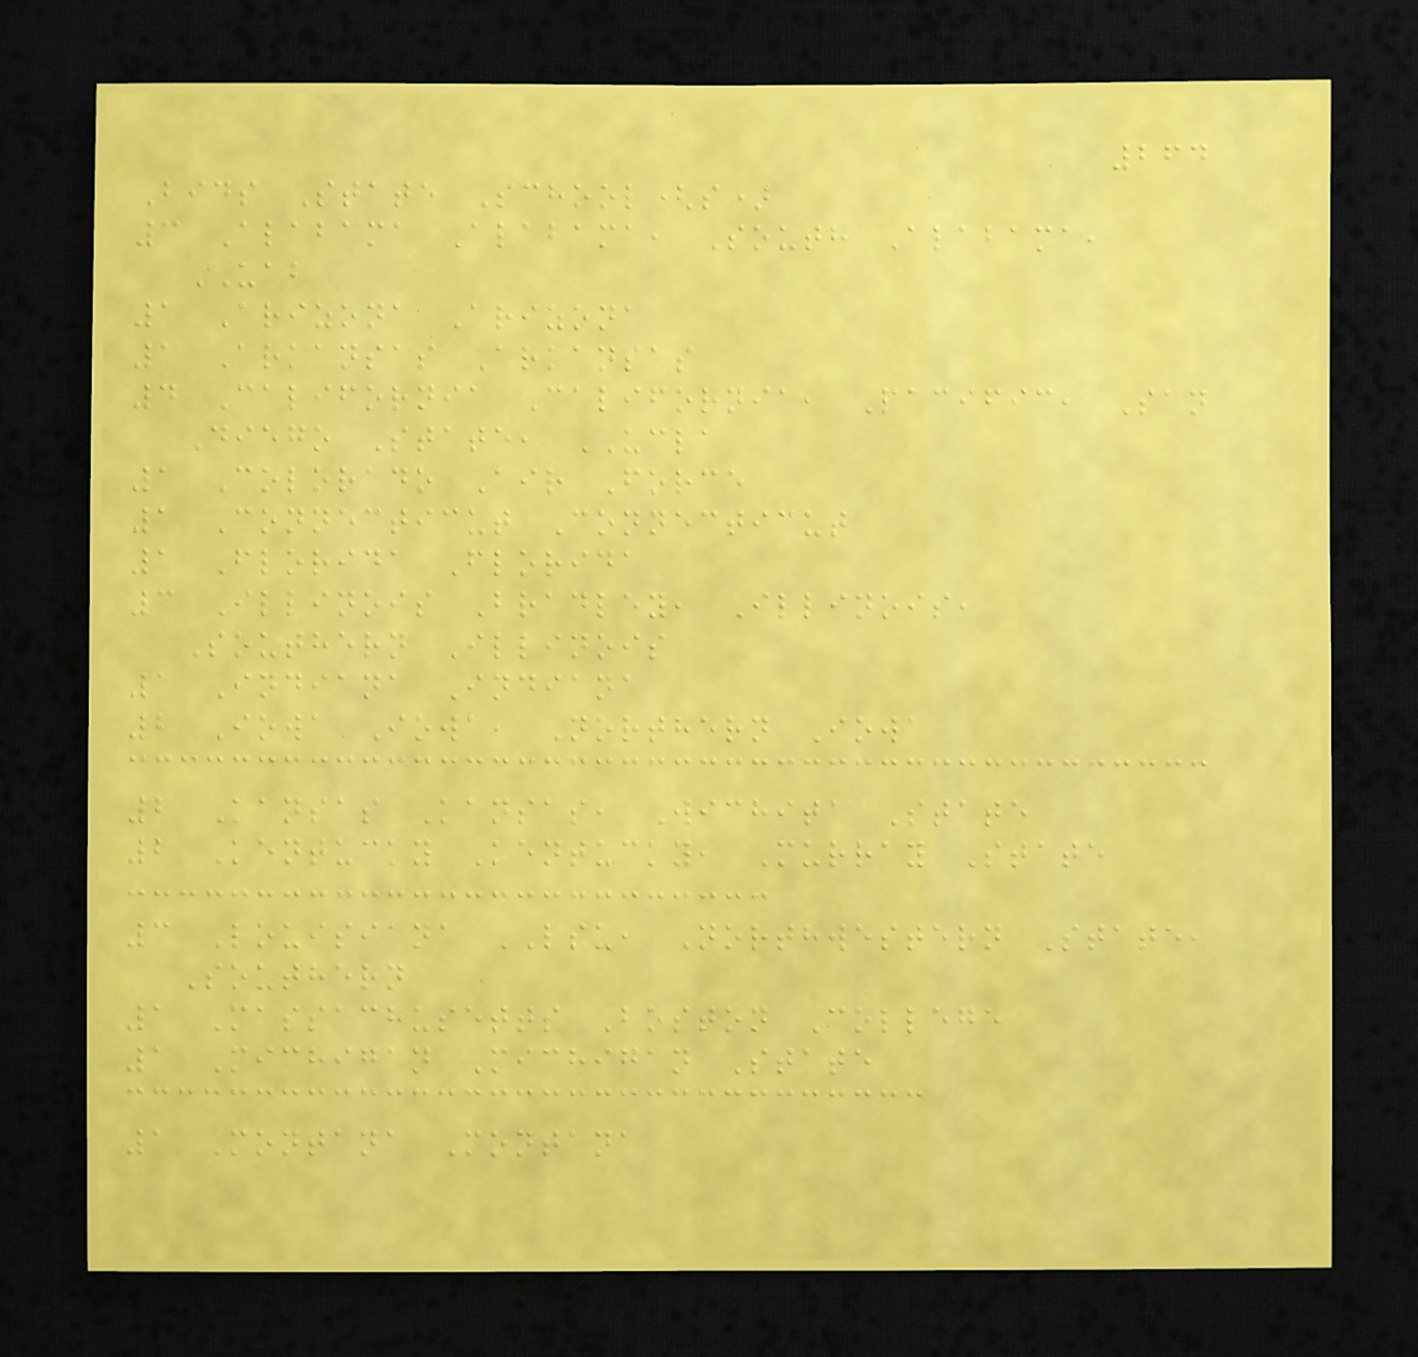264
Bids State School(s)
3 Alabama Alabama, South Alabama,
UAB
1 Arizona Arizona
1 Arkansas Arkansas
4 California California, Pacific, San
Diego State, UCLA
1 Colorado Air Force
1 Connecticut Connecticut
1 Florida Florida
3 Illinois Bradley, Illinois,
Southern Illinois
1 Indiana Indiana
2 Iowa Iowa, Northern Iowa
2 Kansas Kansas, Wichita State
2 Kentucky Kentucky, Murray State
3 Louisiana LSU, Northwestern State,
Southern
1 Massachusetts Boston College
1 Michigan Michigan State
1 Montana Montana
